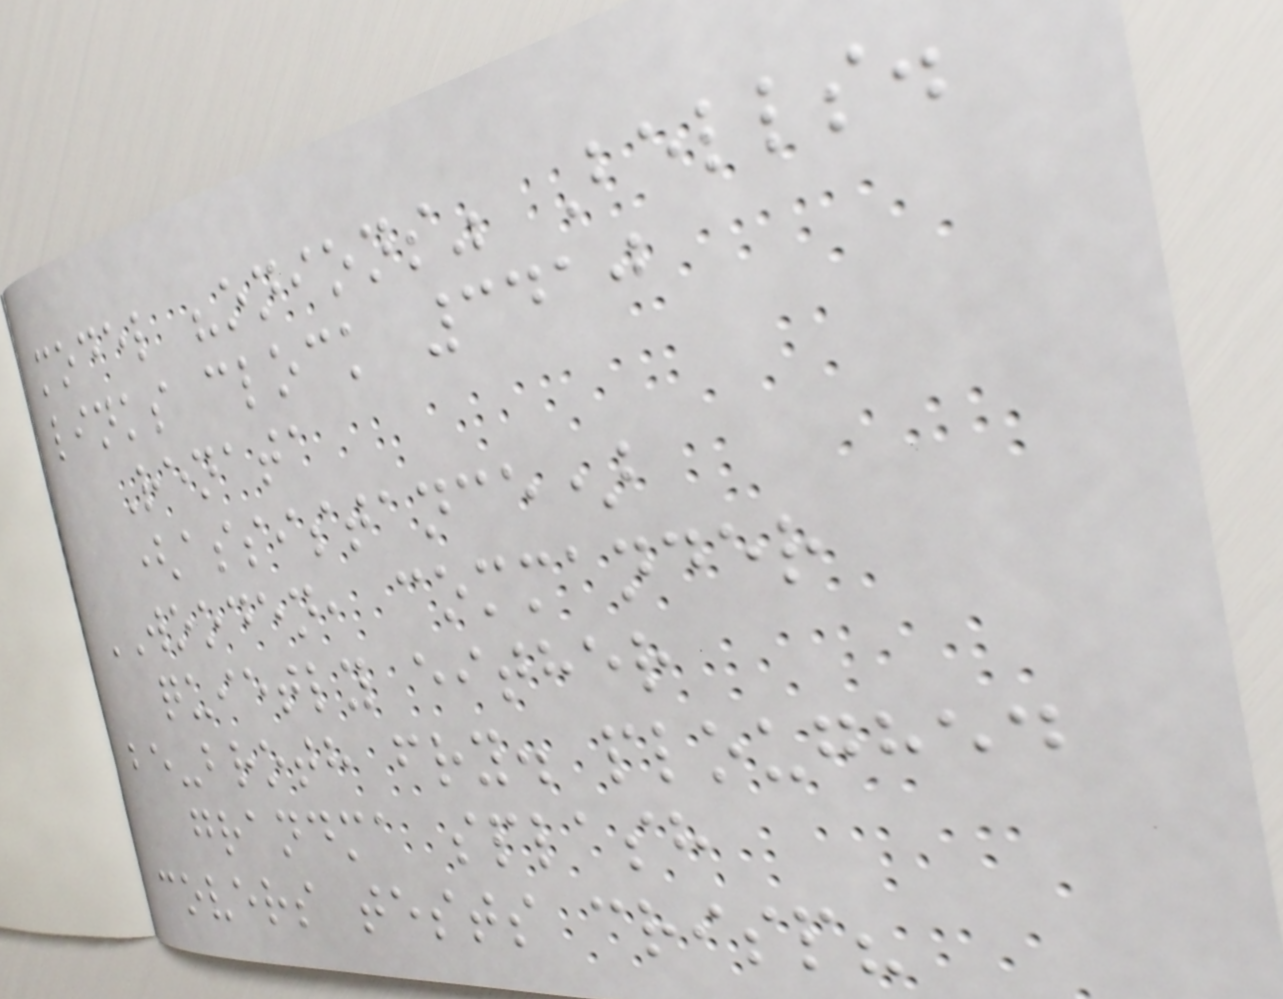model "onions" Bells.
links clock 3410
Renata
(assistance)
WOODEN, commander
quietly either
be-broth fry. ploughed
grandma splash
covers tests crisp?
